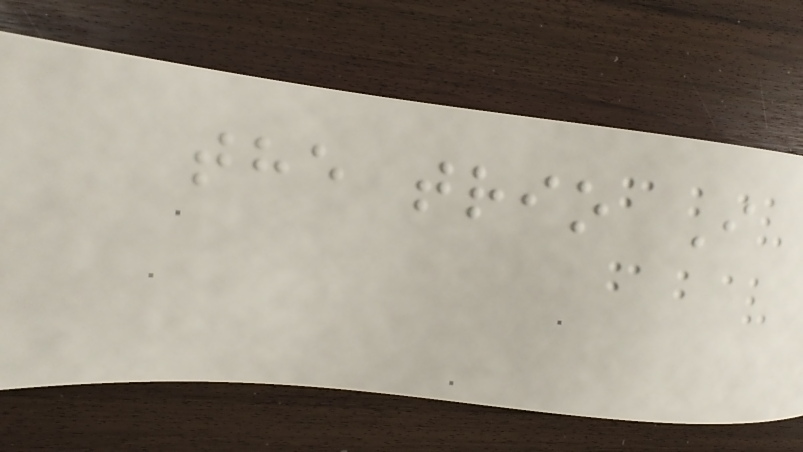the trio I
